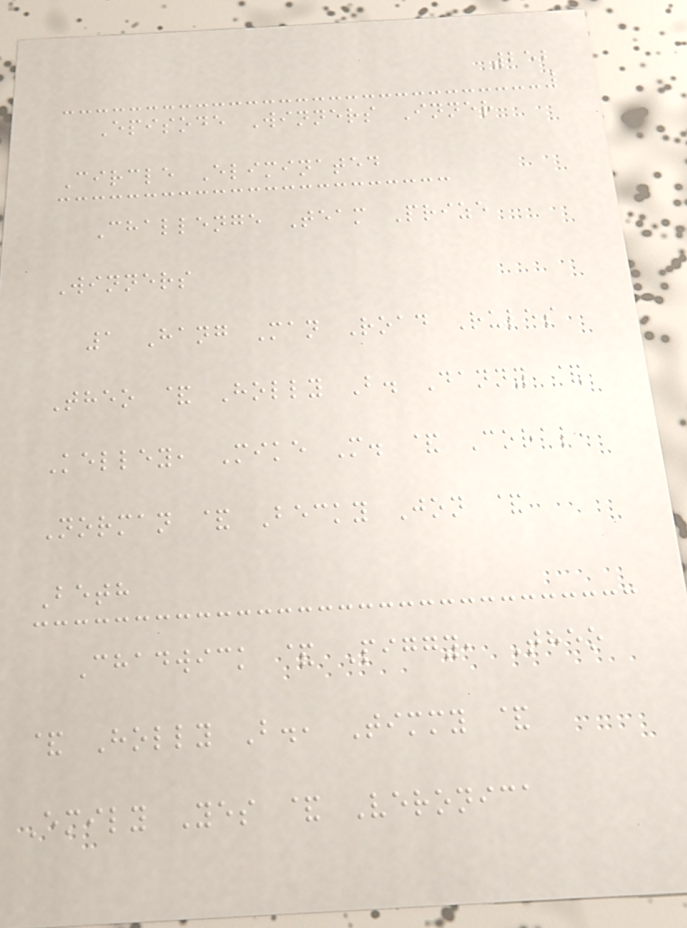252
Episode Winners Inner
Circle Eliminated
Challenge Team Prize
Winners
1 Hang Man Road Rules
Theo & Holly B. Danny &
Kelley, Mike M. & Coral,
Norman & Becky Jon &
Beth
Chadwick & Piggy, Theo
& Holly B., Timmy &
Emily Yes & Veronica
